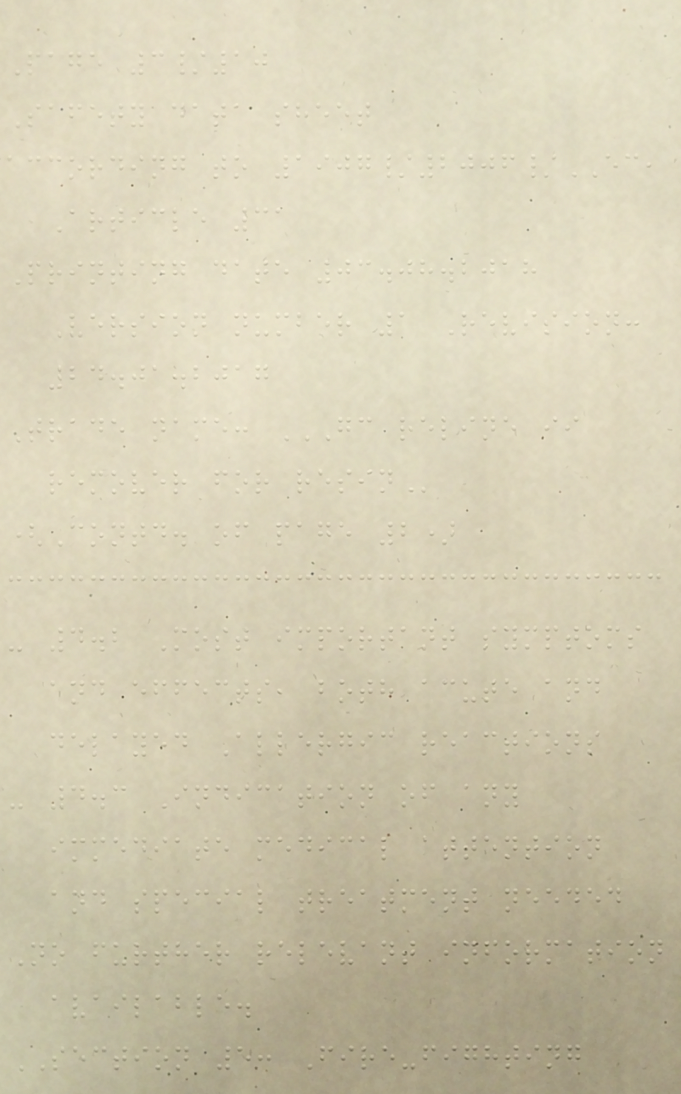Page 3/10
Safety data sheet
according to 1907/2006/EC,
Article 31
Printing date 03.08.2018
Version number 1 Revision:
24.01.2017
Trade name: GC RELINE II
REMOVER FOR RESIN
(Contd. of page 2)
- 4.2 Most important symptoms
and effects, both acute and
delayed Allergic reactions
- 4.3 Indication of any
immediate medical attention
and special treatment needed
No further relevant information
available.
SECTION 5: Fire-fighting
